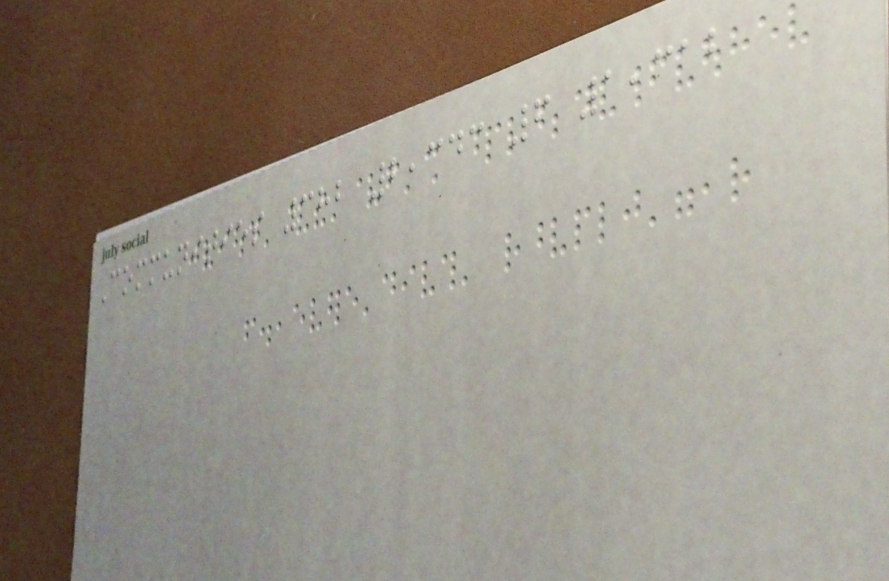Communities 382 2,343 6 1,312
